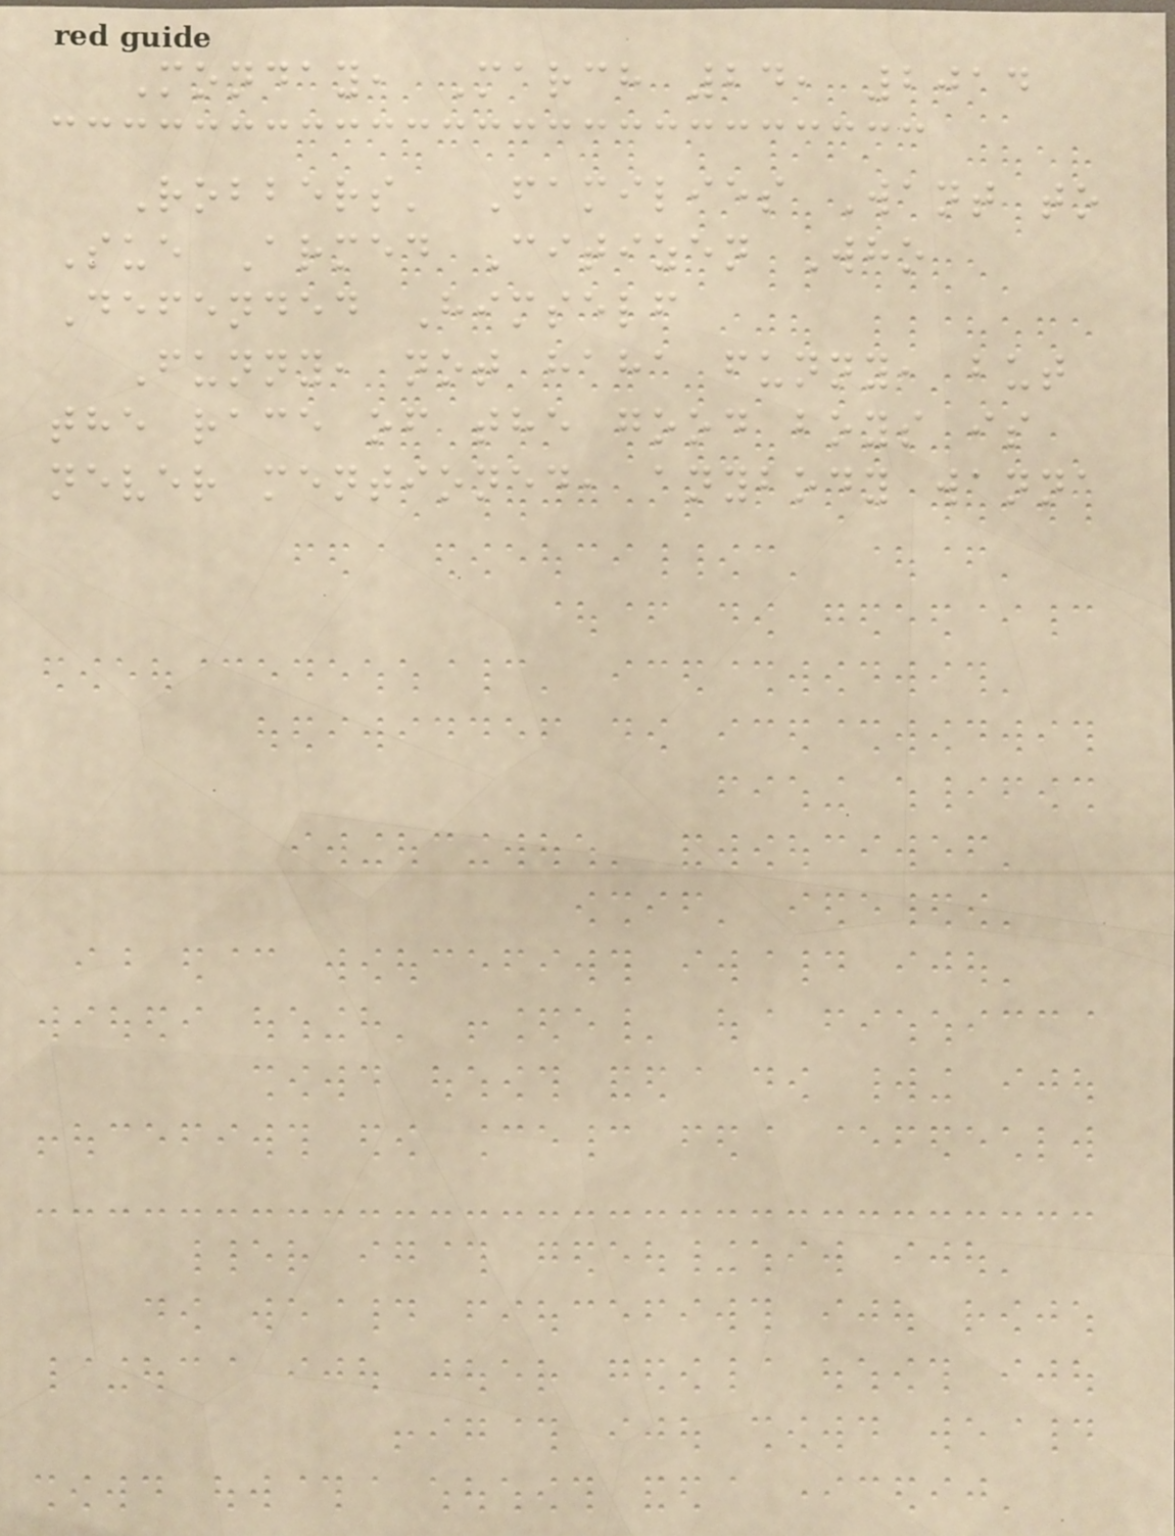Monday, March 24, 2014
Robbers' Families Want to
Sue Armed Citizen Who
Defended Himself
Funny, not haha funny, but
the race of the good boys is
never mentioned, anybody wanna
